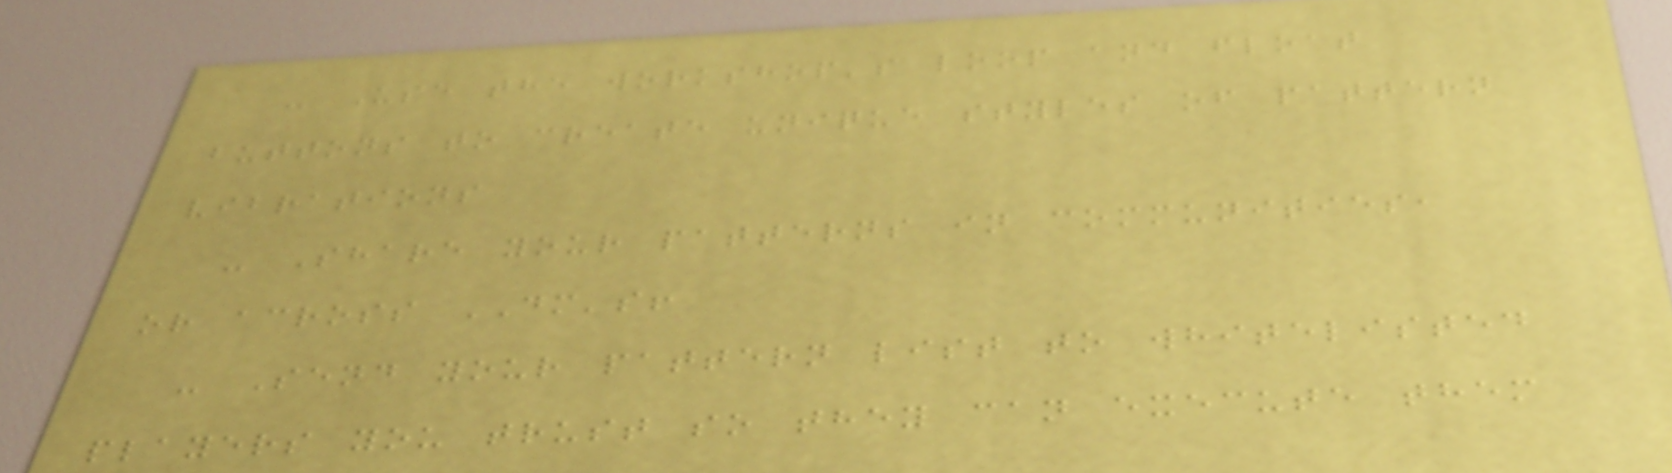- Use the workshop's loop and float
buttons to create unique styles of pattern
vibrations
- Share your patterns in communities,
or across DM's!
- Send your pattern list to whitelisted
players you trust so they can execute them
